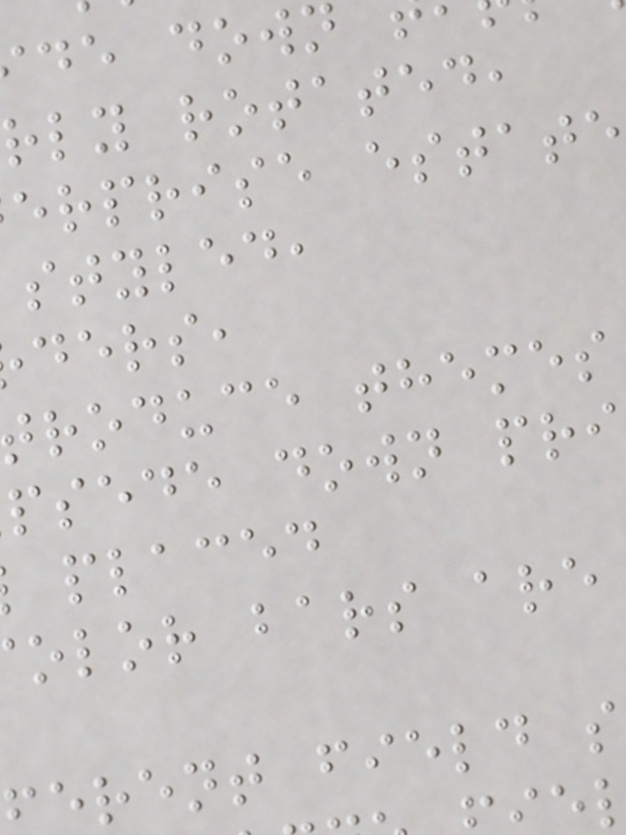rly rotated,
erprise estate
styled,
ders,
roduce themes
psede down pri
placed
olor bars are
erent field s
